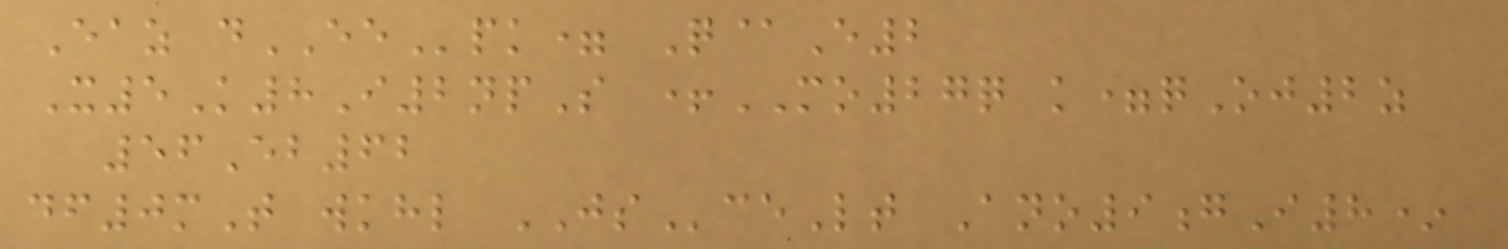Eaz dEEpk= Q@E2
X5K8I2npS +MO27q k=qOj2z
56Eb62
df0mT wkhl JSceLt Ano9gI8*
